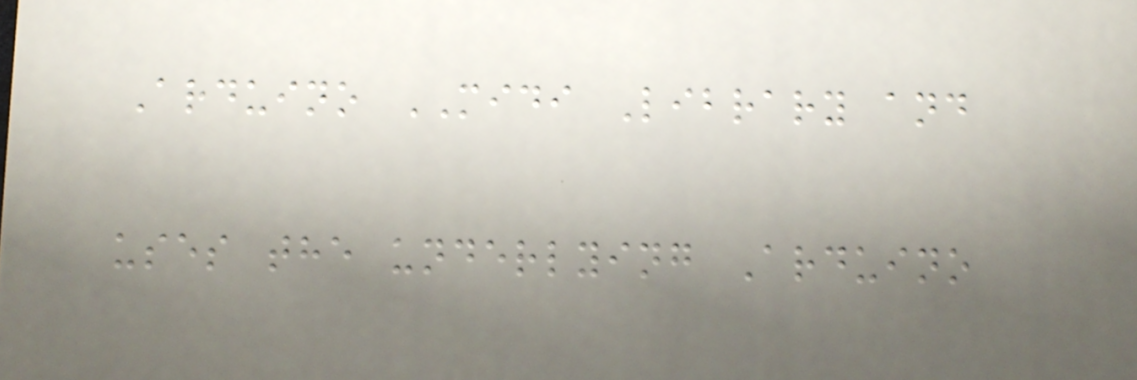Arduino MIDI Library and
uses the underlying Arduino
